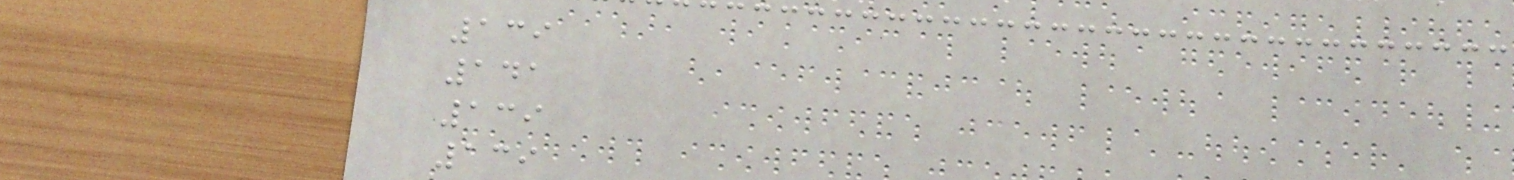139
141
139
139
